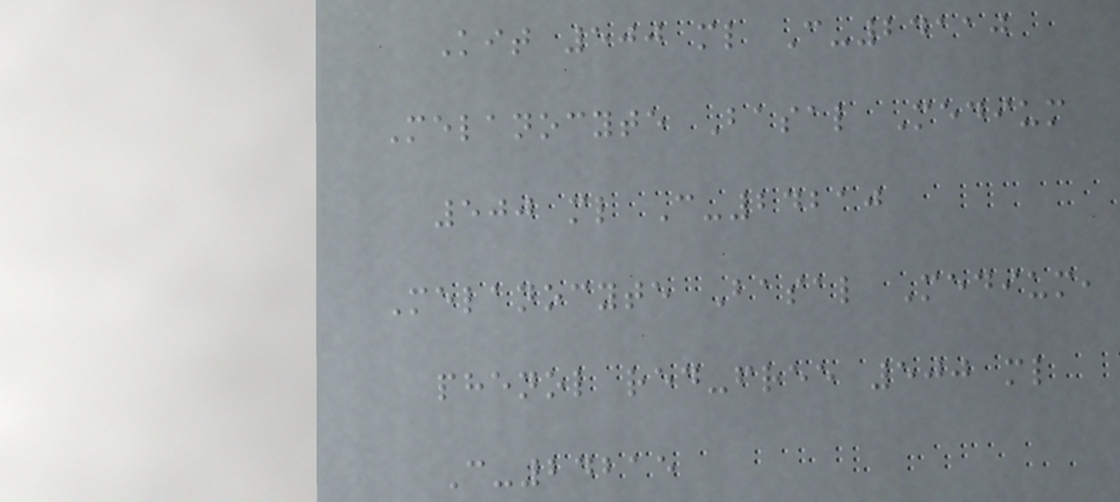Kit 500 ml C-24110
Melanocyte Basal Medium
500 ml C-24210
Melanocyte Basal Medium,
phenol red-free 500 ml
C-24215
